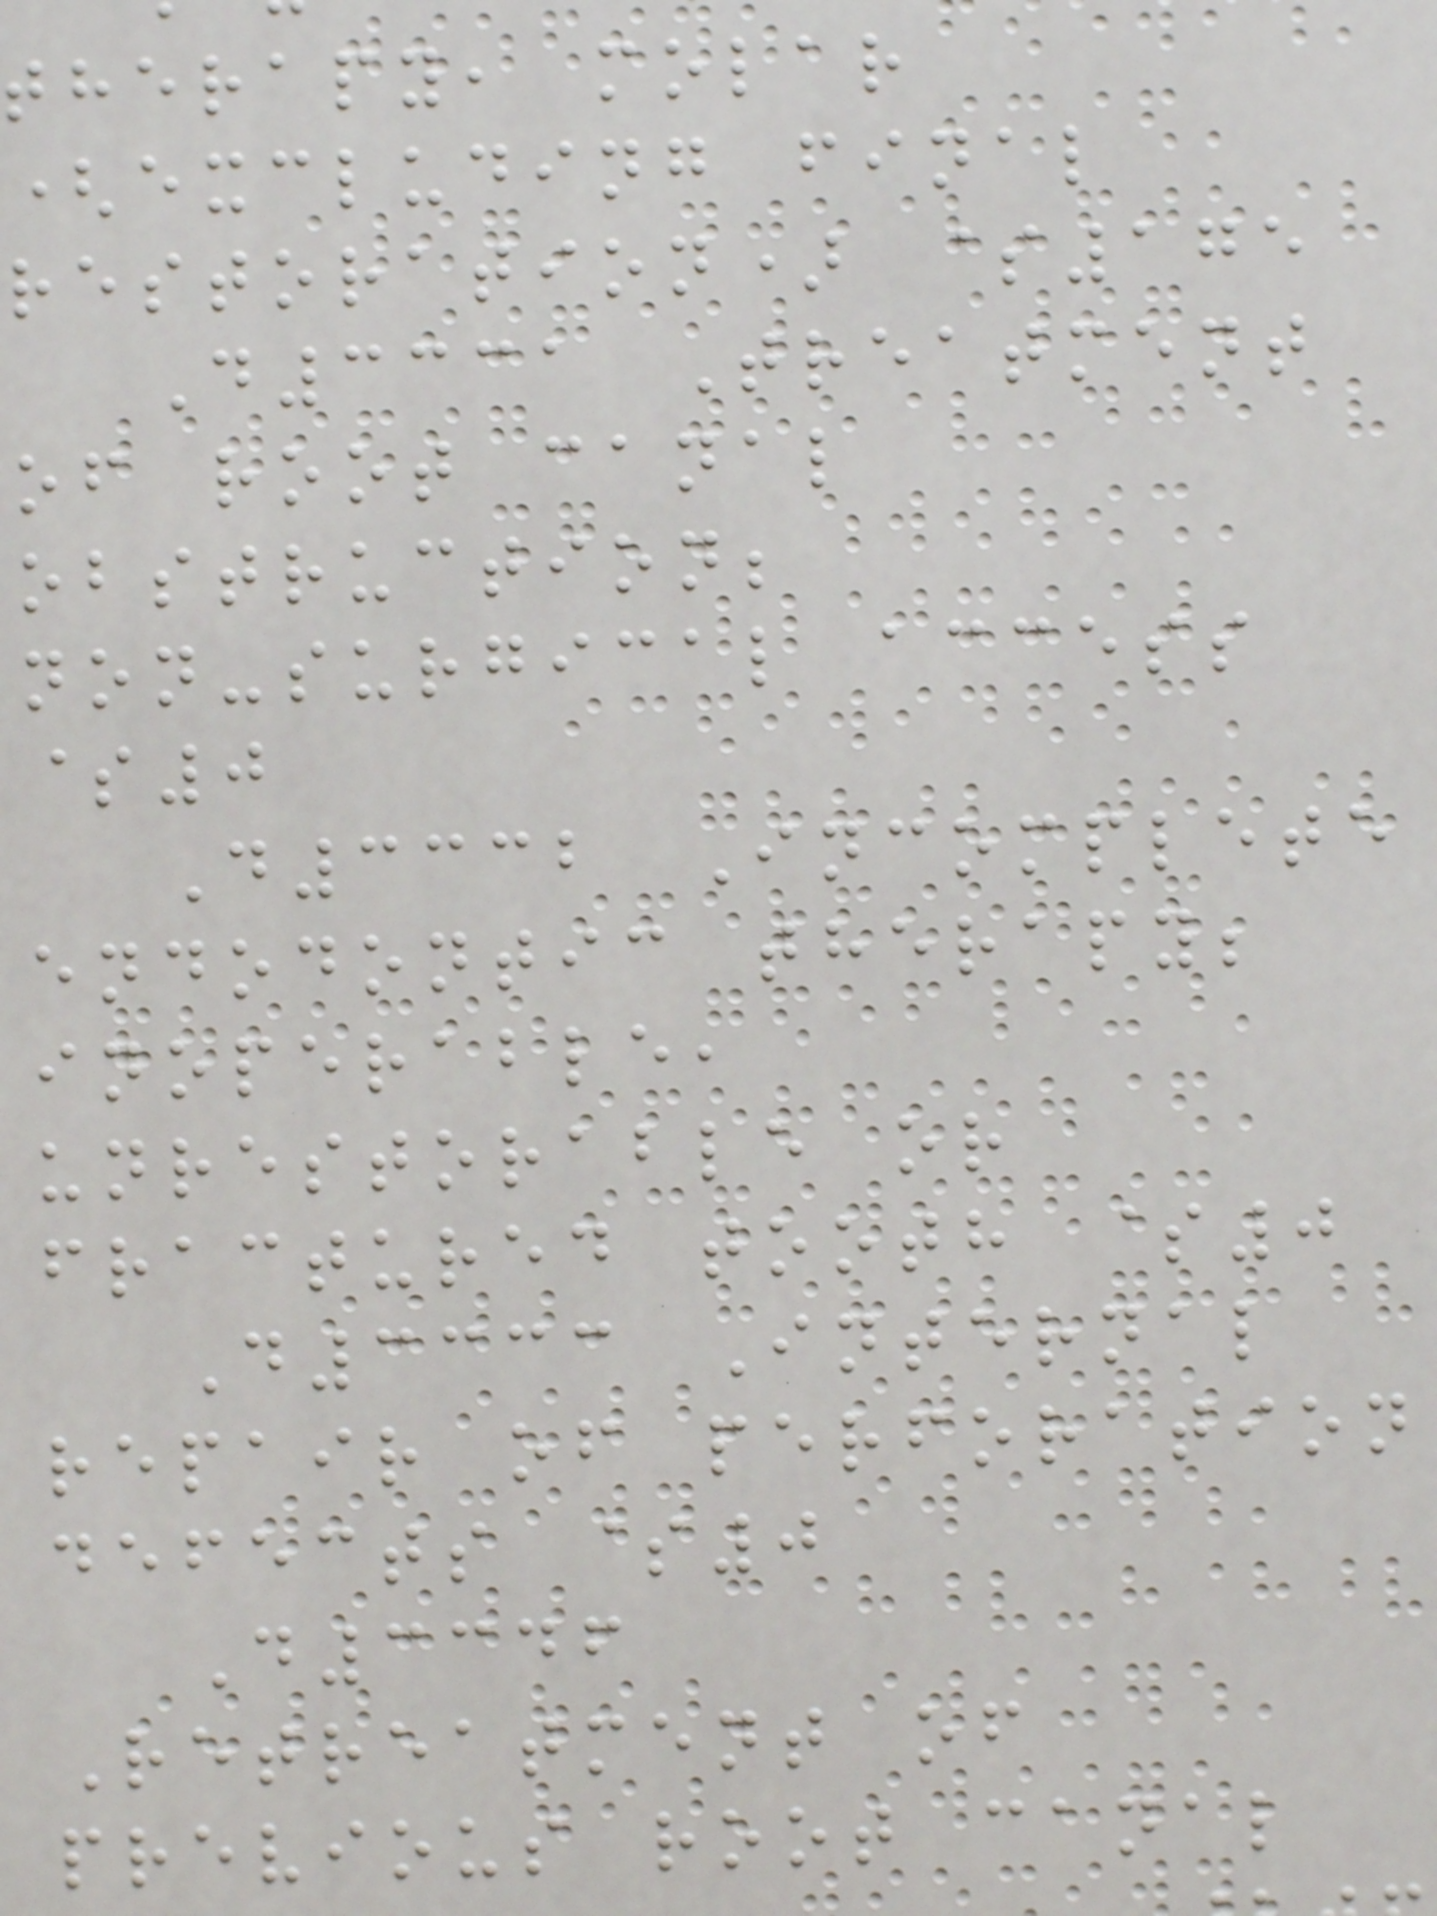therapy, molar
(excluding final
restoration) $175
D3331 Treatment
of root canal
obstruction;
non-surgical access
$0
D3332 Incomplete
endodontic therapy;
inoperable,
unrestorable or
fractured tooth $0
D3333 Internal
repair of perforation
defects $0
D3346
Retreatment of
previous root canal
